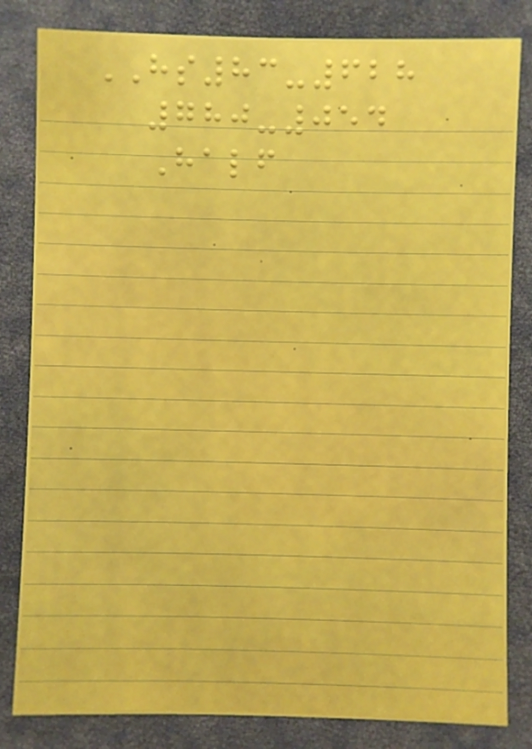HS83-628
780-054
Half
